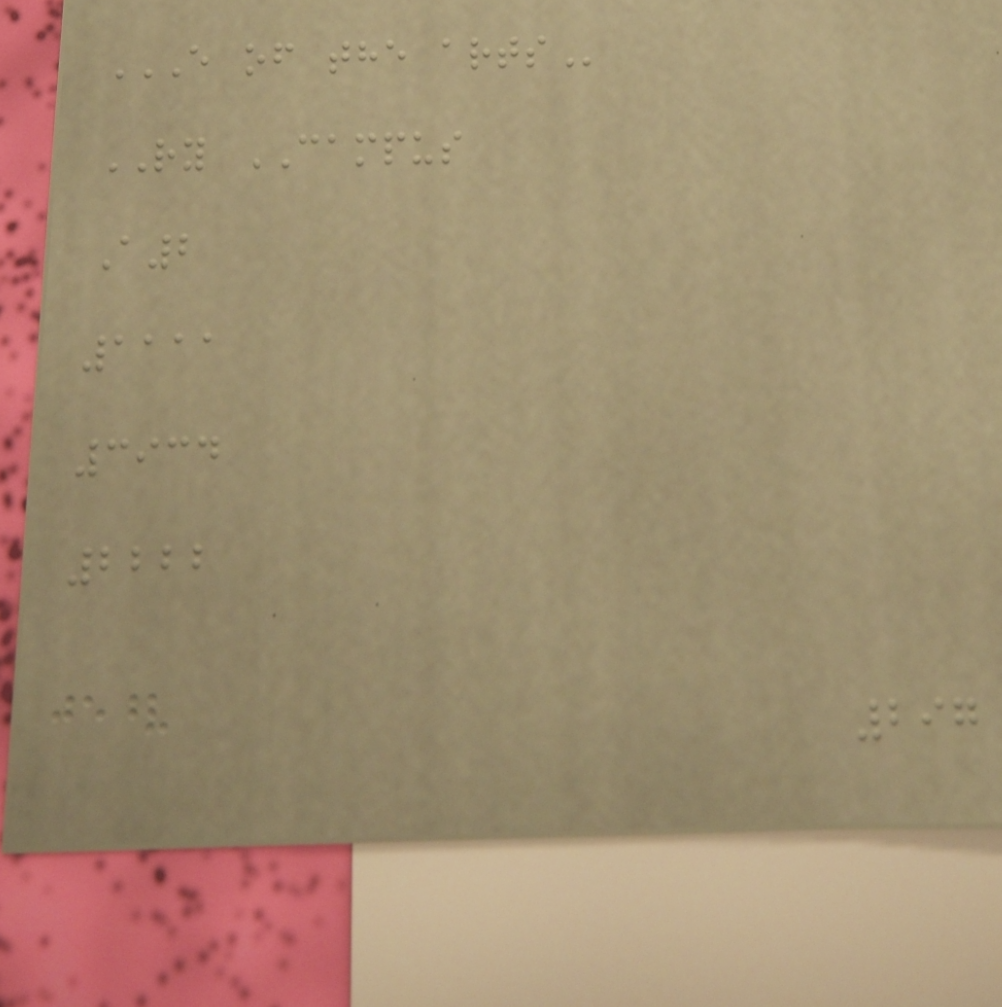E OF THE ARTS
RY CAMPUS
A2
1111
3934
2222
297
